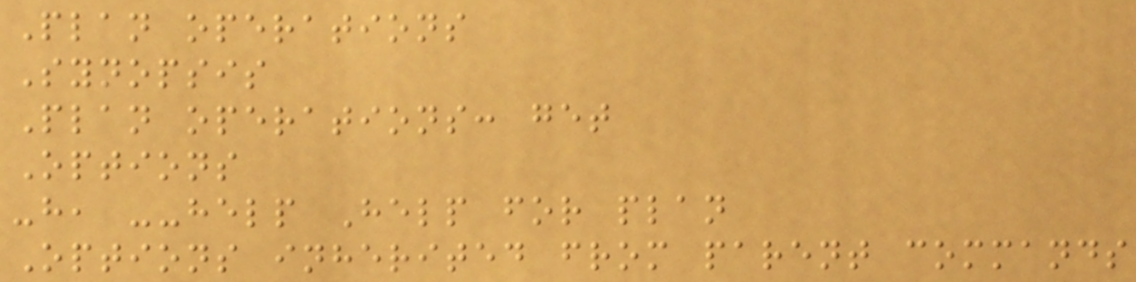Plan operations
Synopsis
Plan operations: get
Options
-h, --help Help for plan
Options inherited from parent commands
